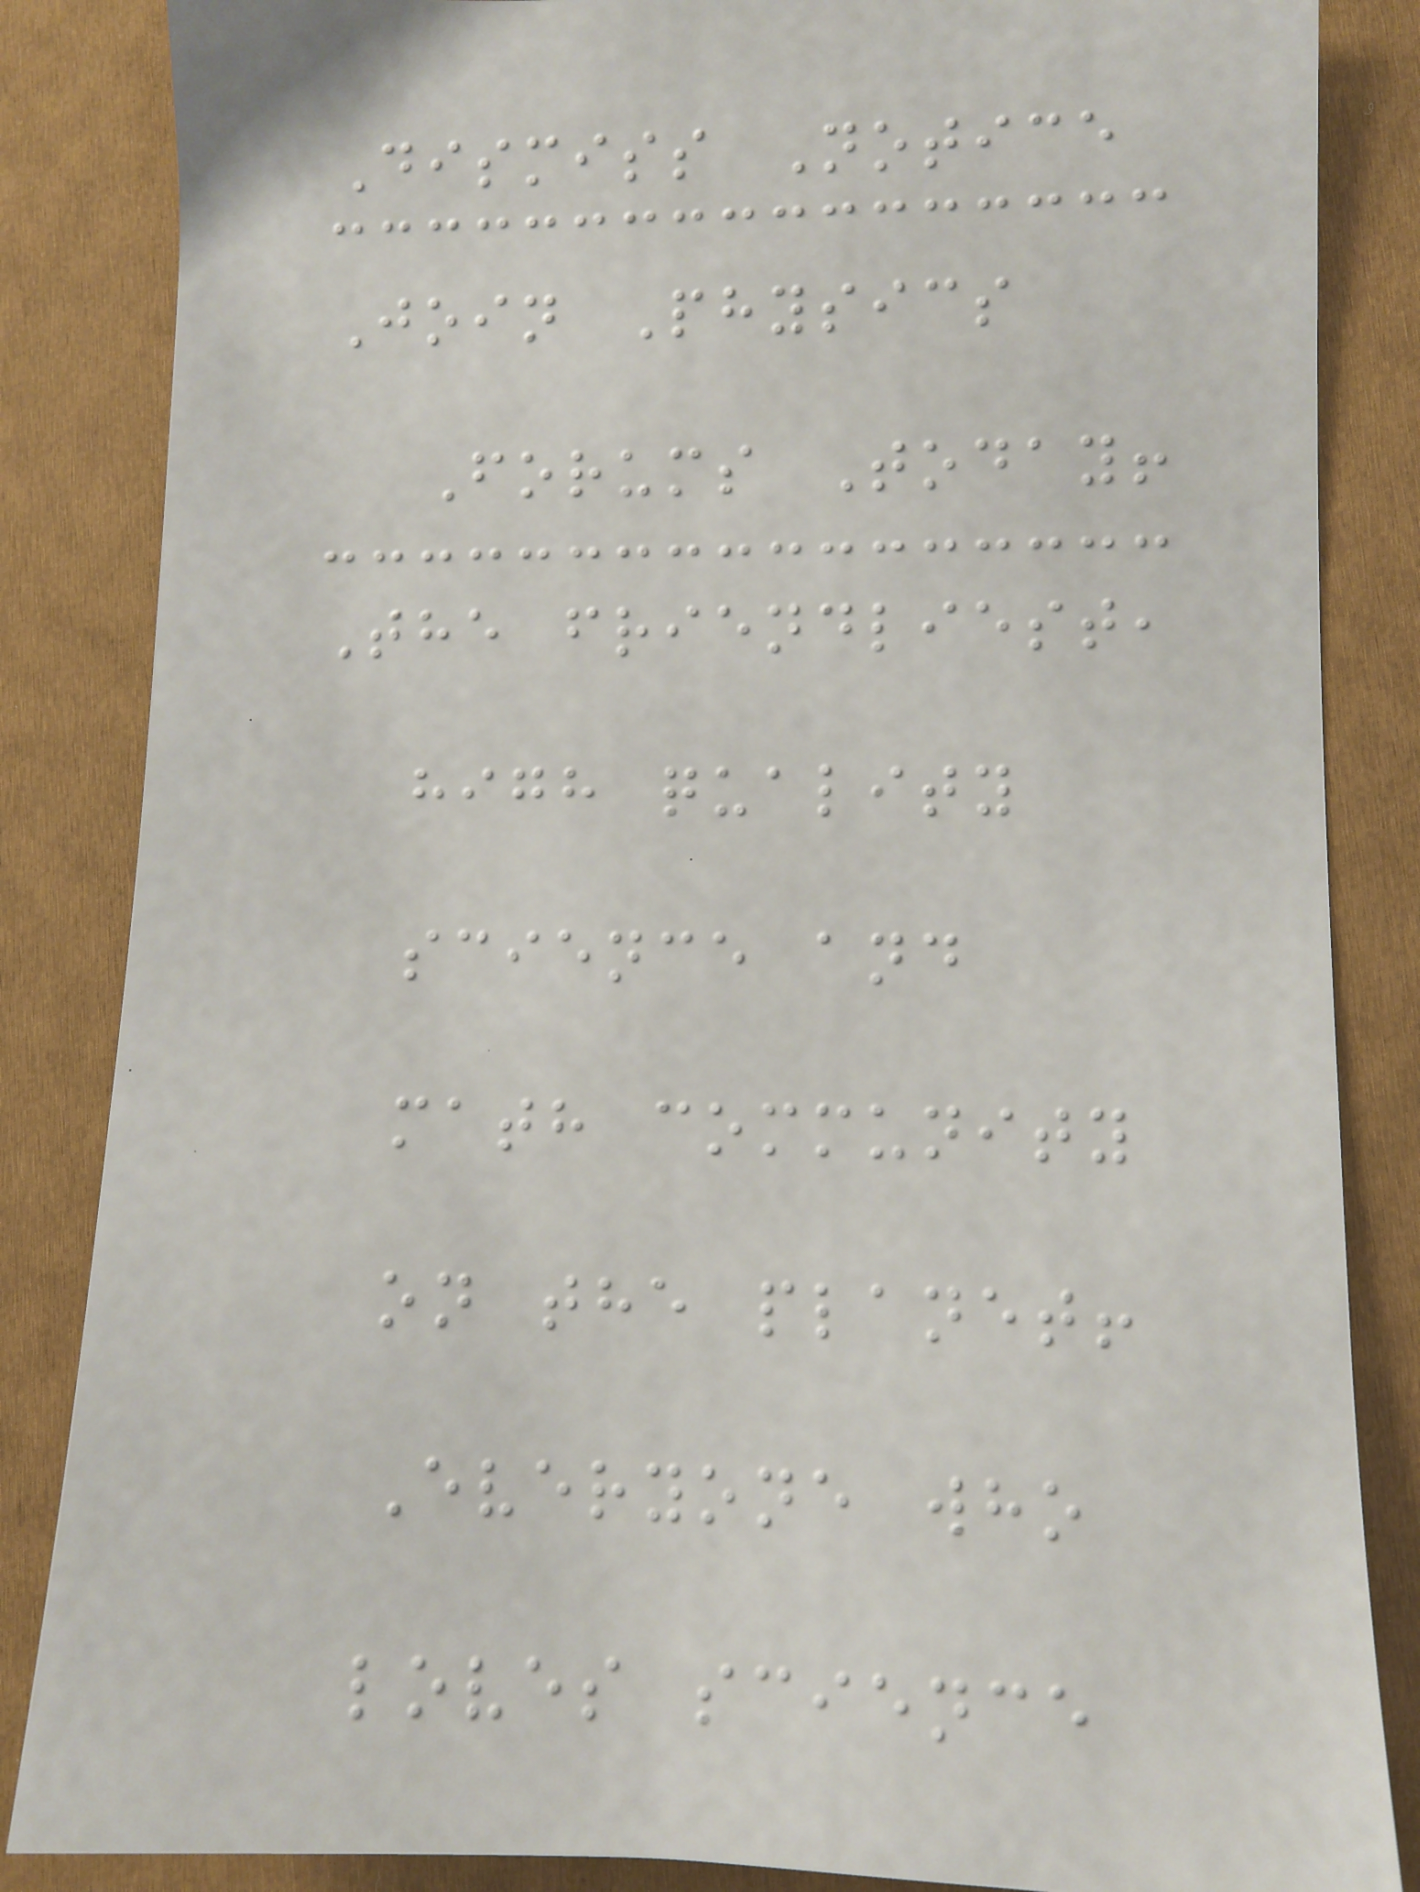Dismiss Notice
Join Physics
Forums Today!
The friendliest,
high quality
science and
math community
on the planet!
Everyone who
loves science
